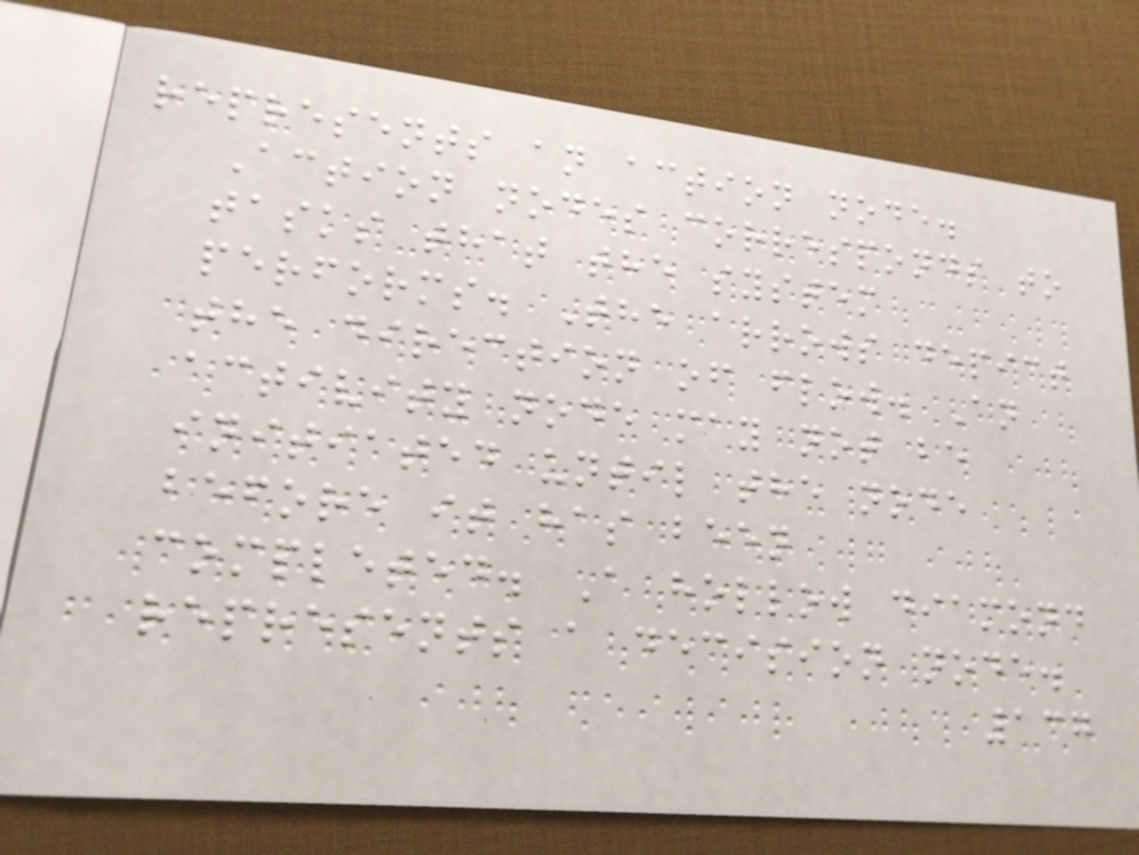represents an action node.
Action nodes corresponds to
tasks that the system
performs. The arrows depict
the direction of flow. An
activity node may not be
initiated until the node
before it has been
completed. A hollow diamond
represents a decision node.
137
